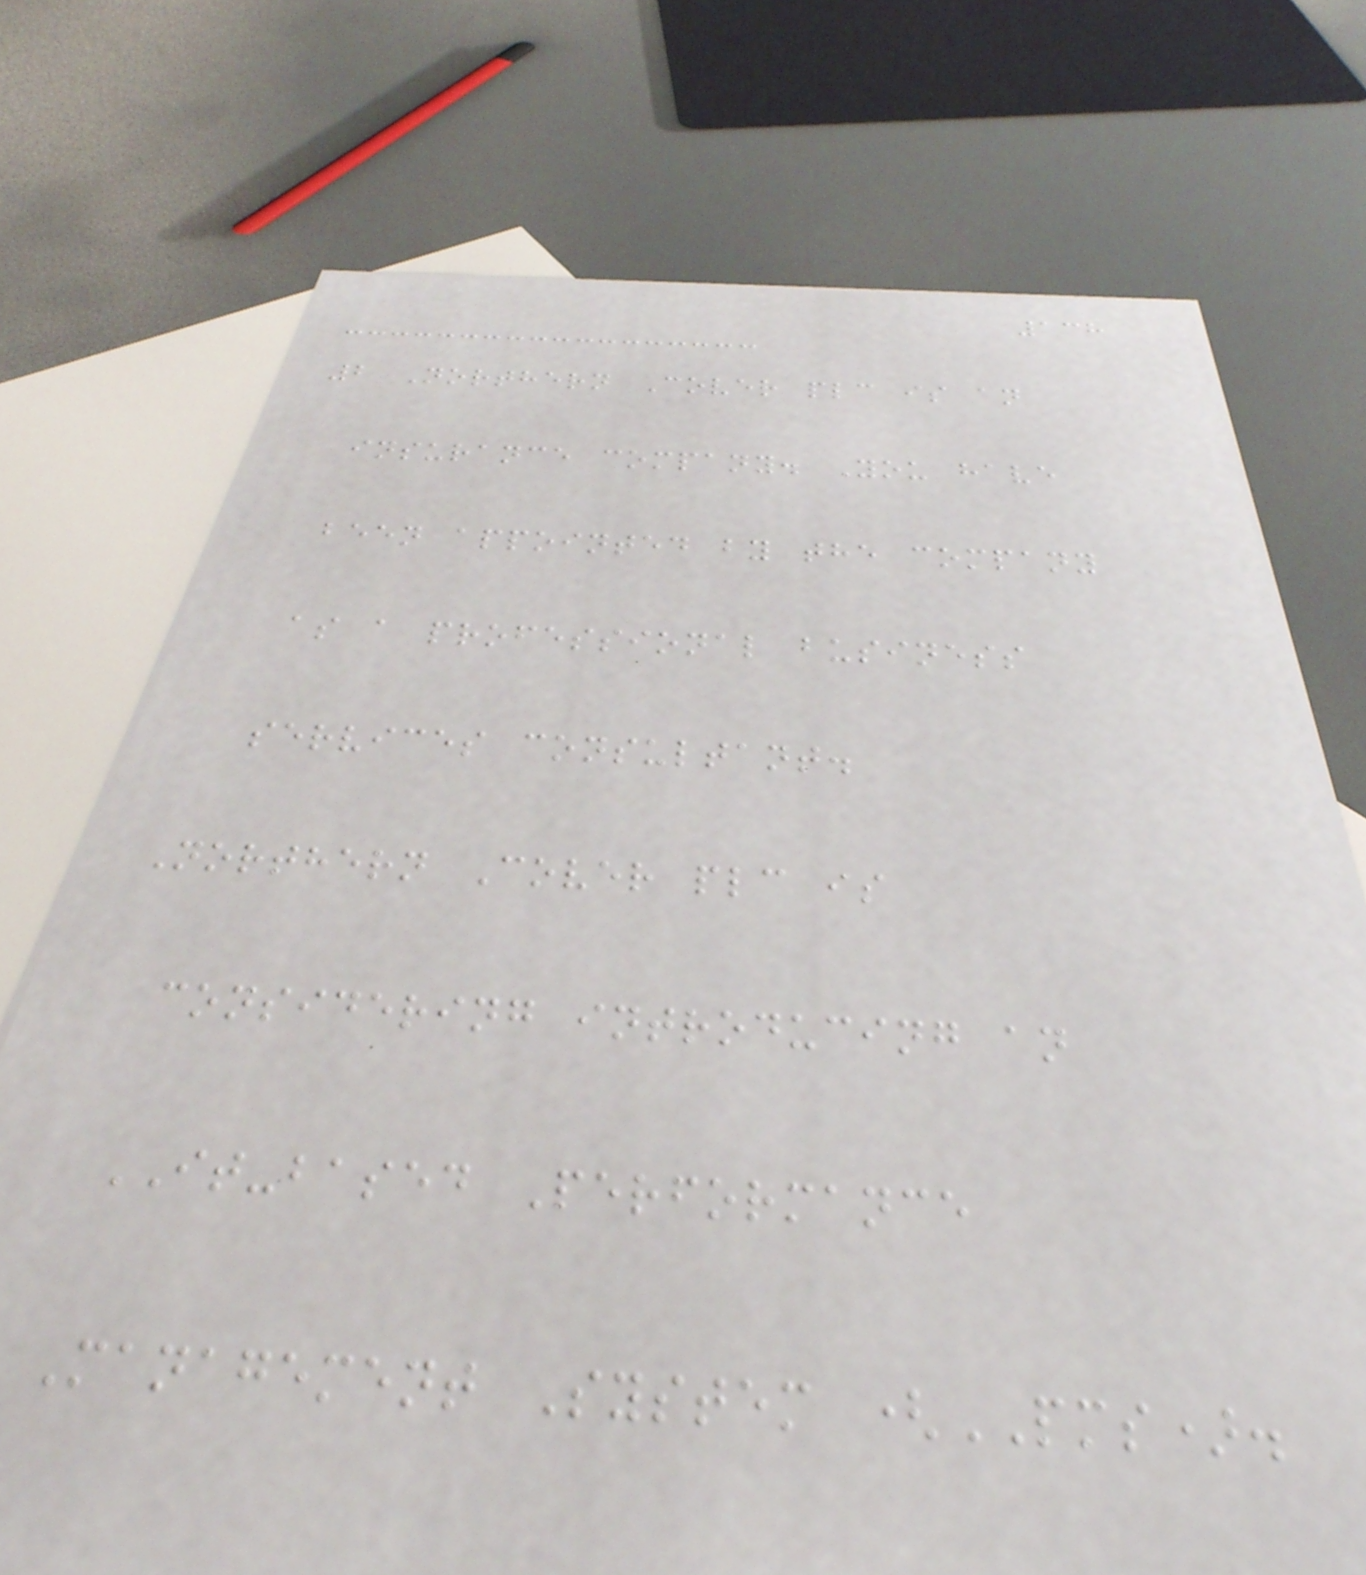138
2 Northern Cover plc is an
insurance company. You have
been appointed by the company
as a professional business
services consultant.
Northern Cover plc is
considering introducing an
IT-based Performance
Management System (PMS).
